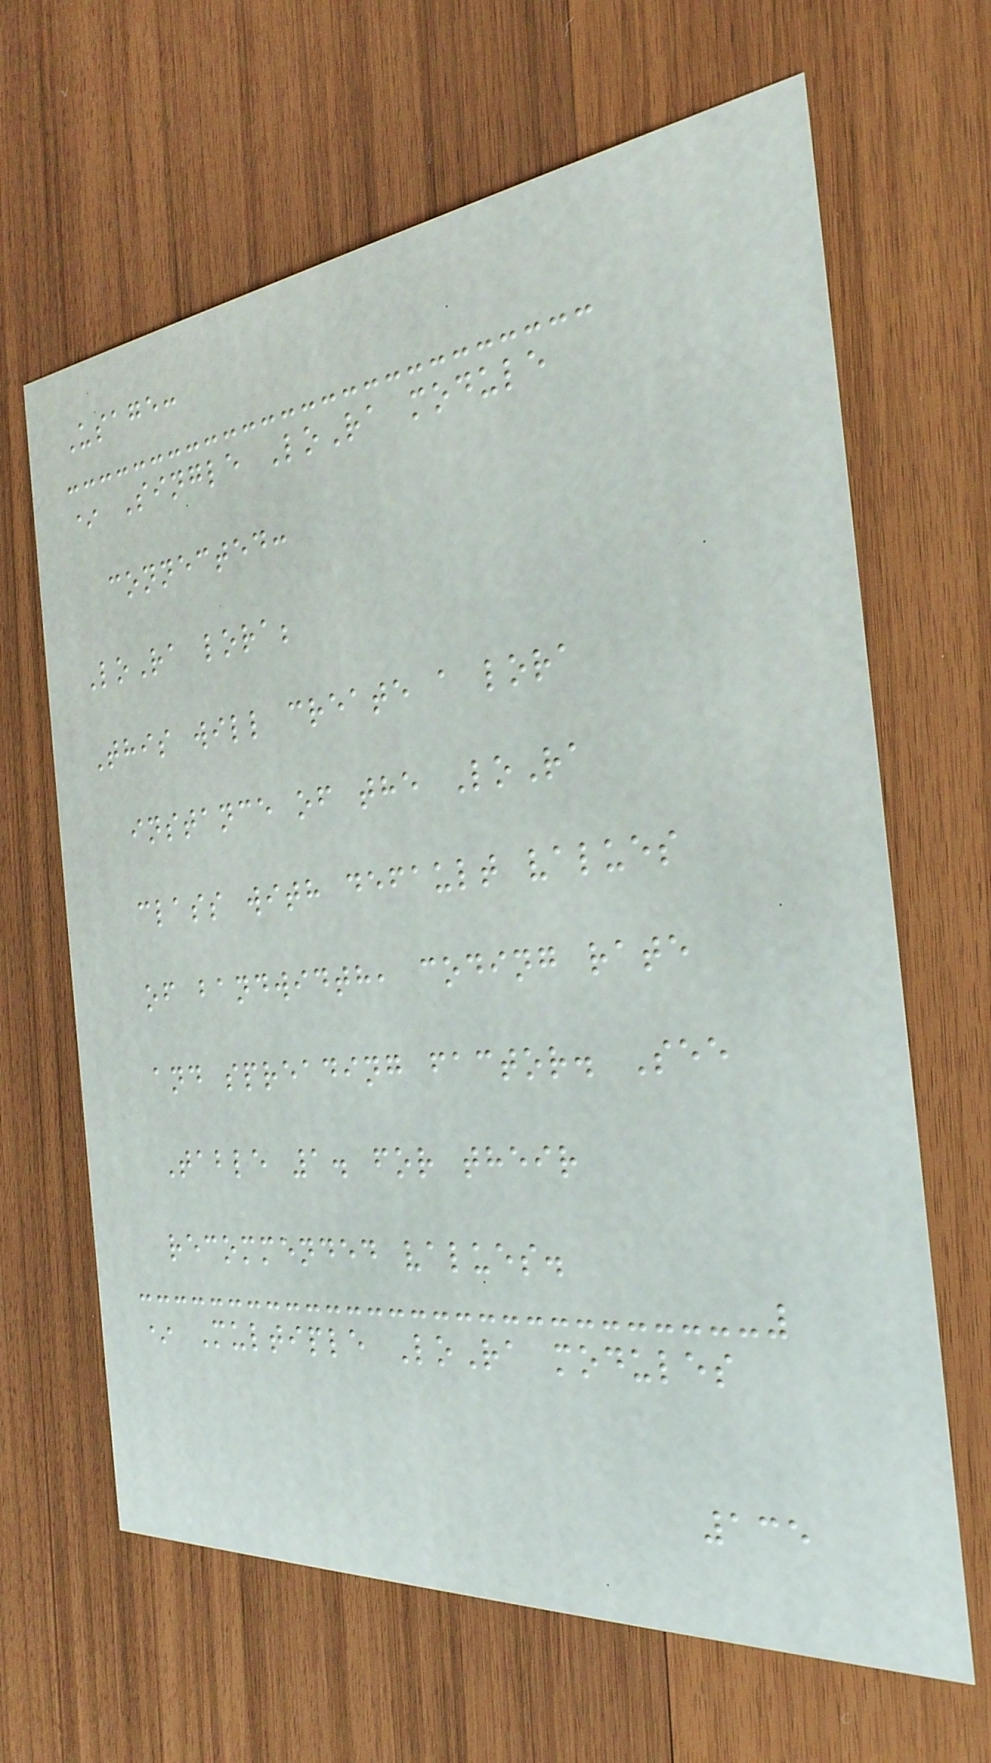Usage:
* Single LoRa module
connected:
LoRa lora;
This will create a lora
instance of the LoRa
class with default values
of bandwidth, coding rate
and spreading factor. See
Table 1. for their
recommended values.
* Multiple LoRa modules
135
